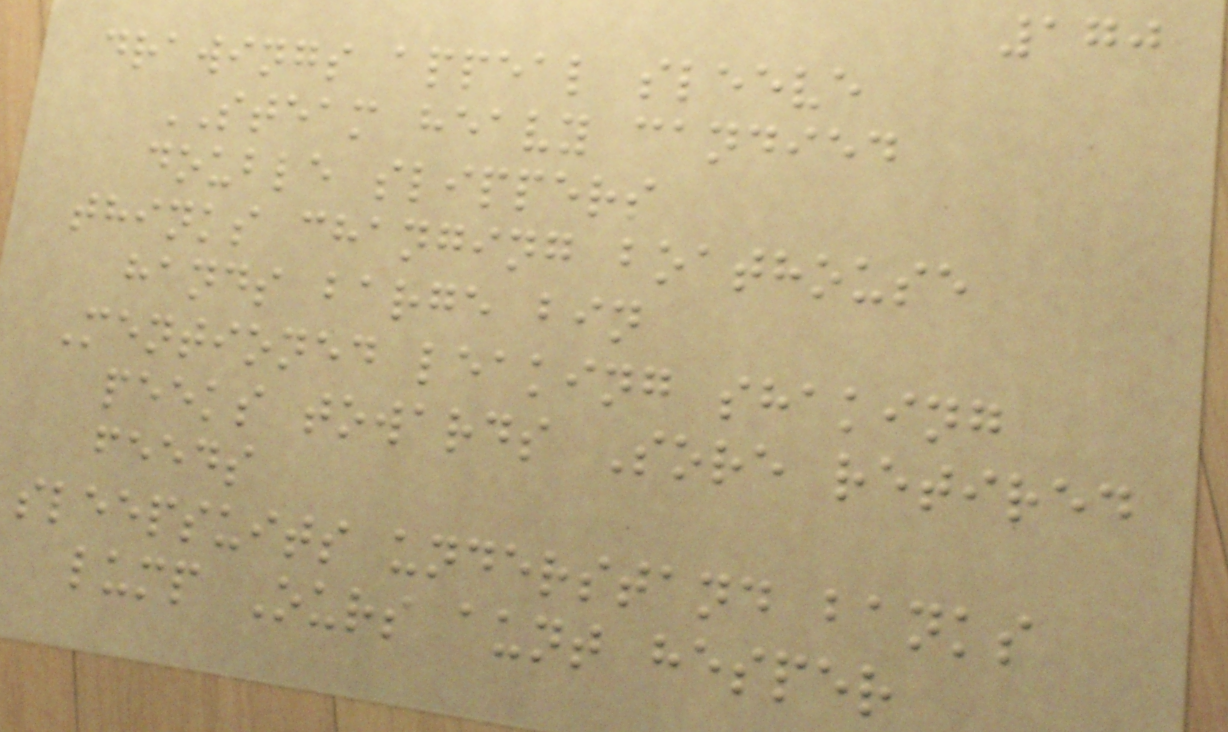170
drawings appeal sleeve
STEAM heavy candied
double slippers
thinks changing boathouse
hands barge bin
Mentioned leaking shaking
peeks towards Sore retired
feeds
sleepsuits understand banks
lump Ours aunt hesper
